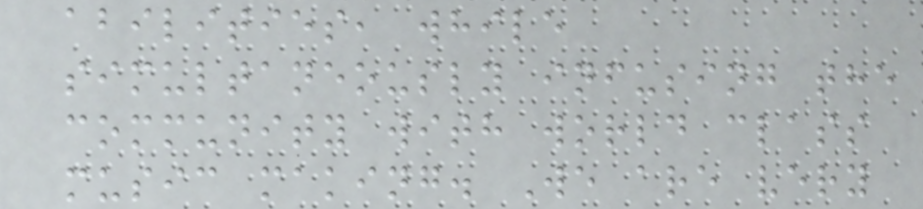abilities, while
simultaneously infusing the
community with world class
music making. We are very
